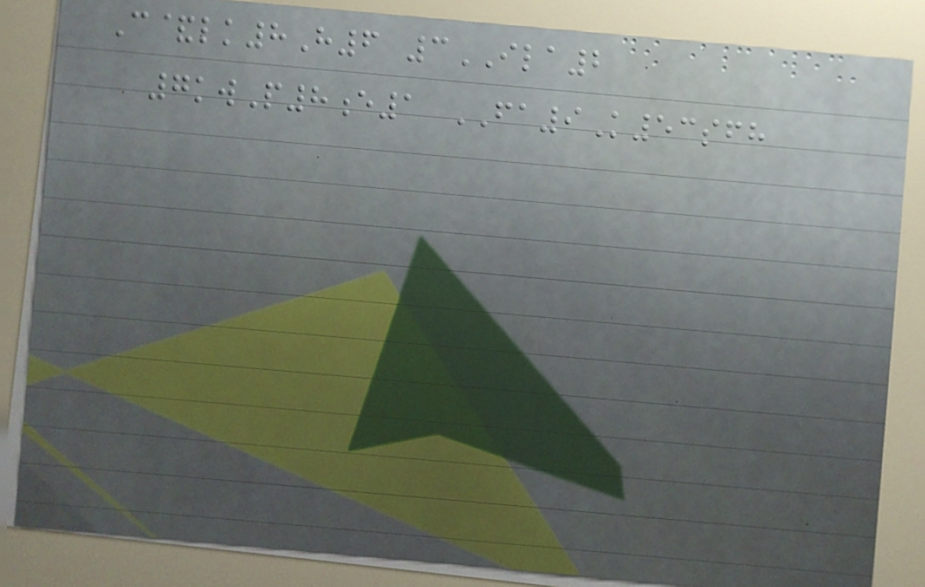C&lk8H6 3ILA2
7kwP8e1 FA9K53sfh
